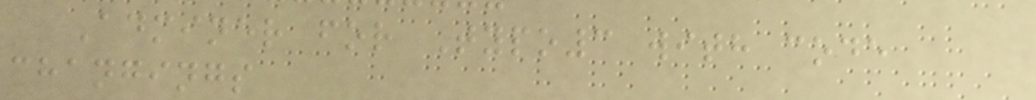Adminer for Typo3 with code
changings
